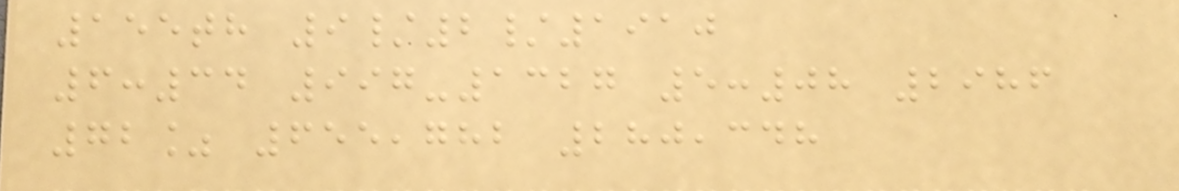155th 9/2/1910
6:34 997-1327 5:08 2986
72% 655,782 280,348
